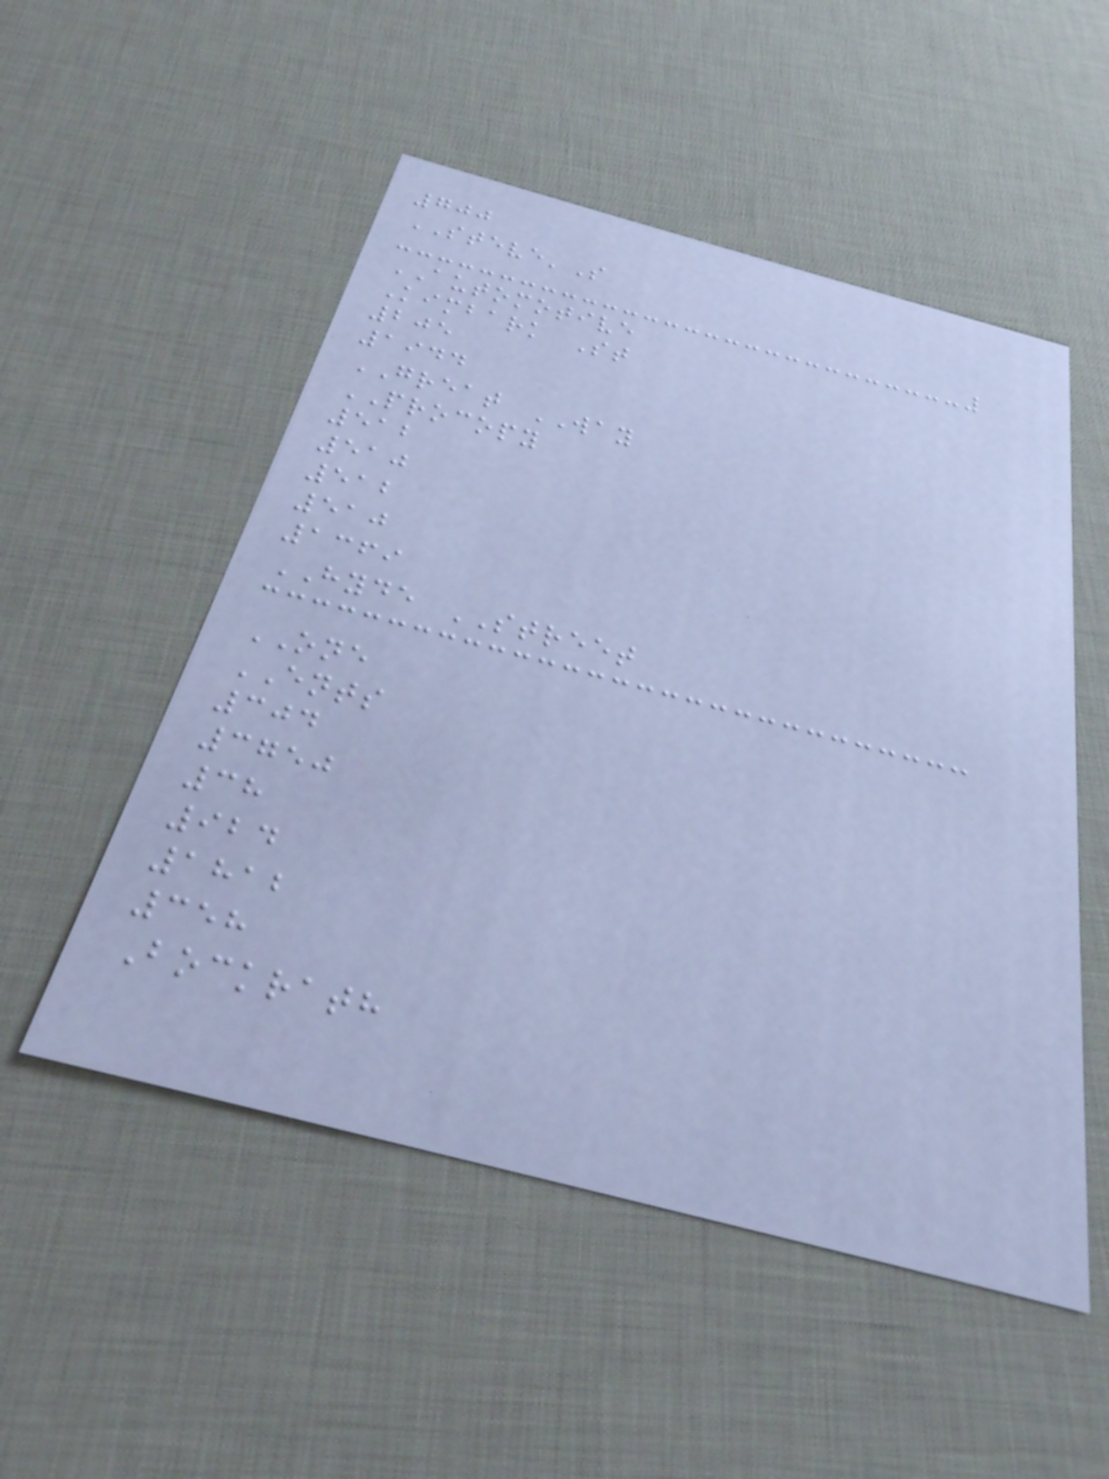700
STEVE'S
AUTOMOTIVE
Kimbark St
205
1944
GREAT WAY
PROCOPY
512
510
512
510
1369
HYDE STREET
ONE
ENTS
304
3750
38
924
1812
358
Bockrath
